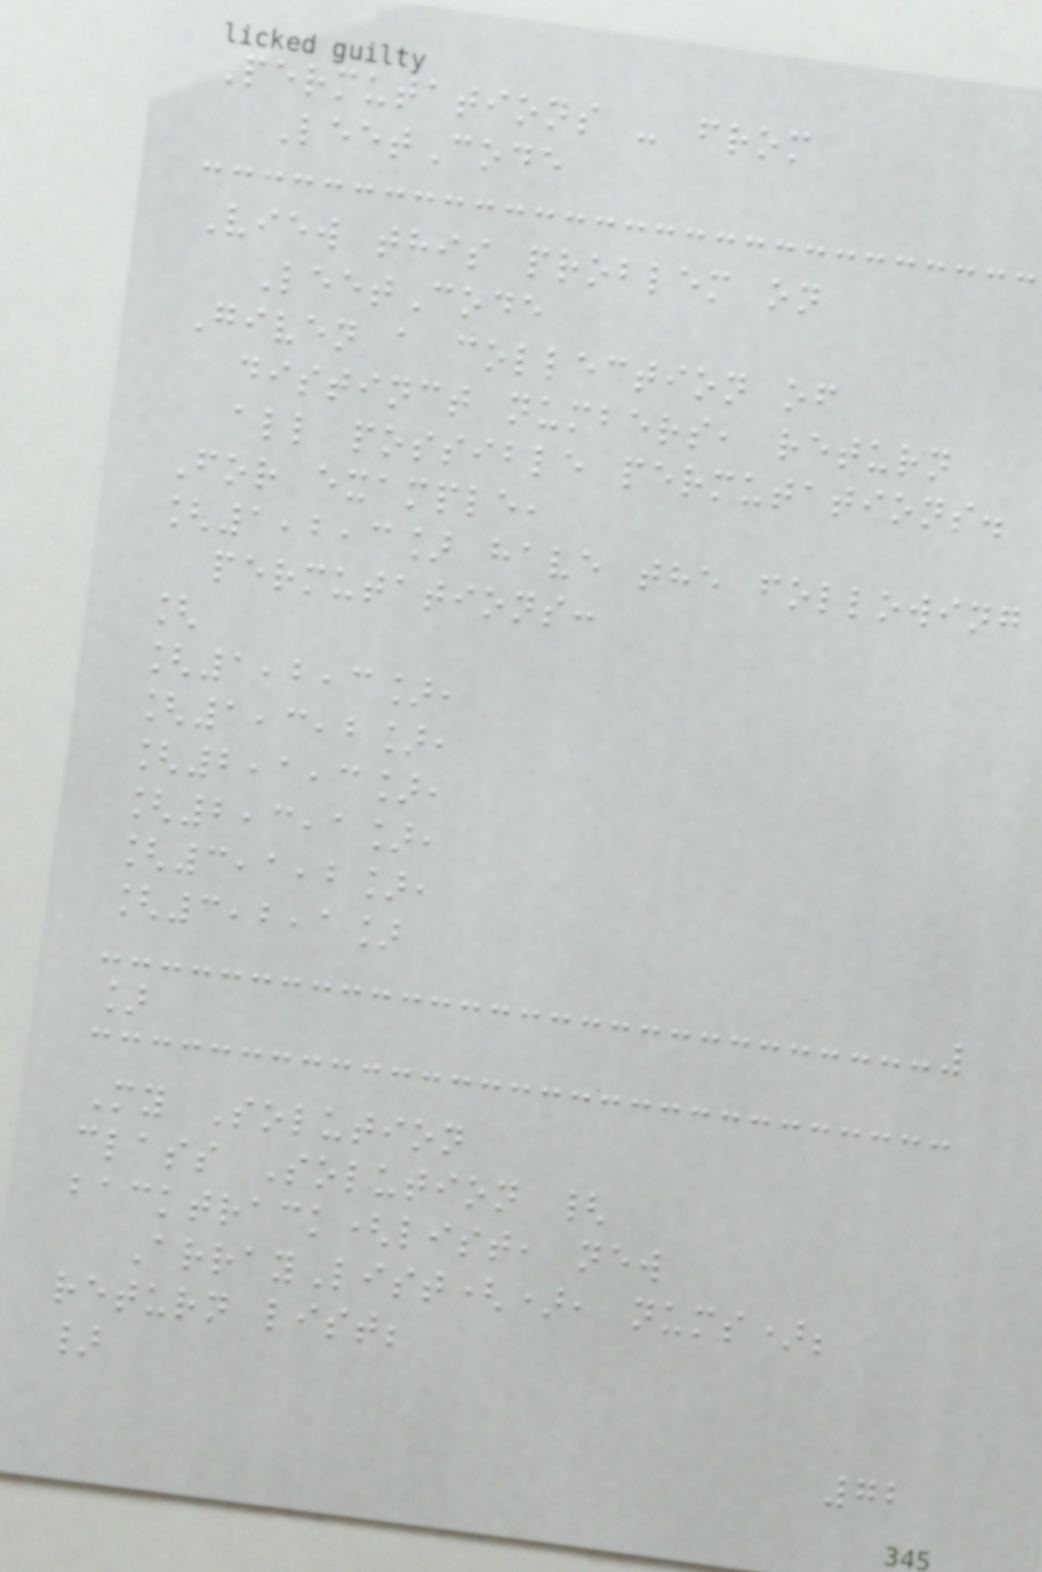Permutations - from
LeetCode
View this problem on
LeetCode
Given a collection of
distinct numbers, return
all possible permutations.
For example,
[1,2,3] have the following
permutations:
[
[1,2,3],
[1,3,2],
[2,1,3],
[2,3,1],
[3,1,2],
[3,2,1]
]
My Solution
class Solution {
backtrack(list, new
ArrayList(), nums);
return list;
}
72
